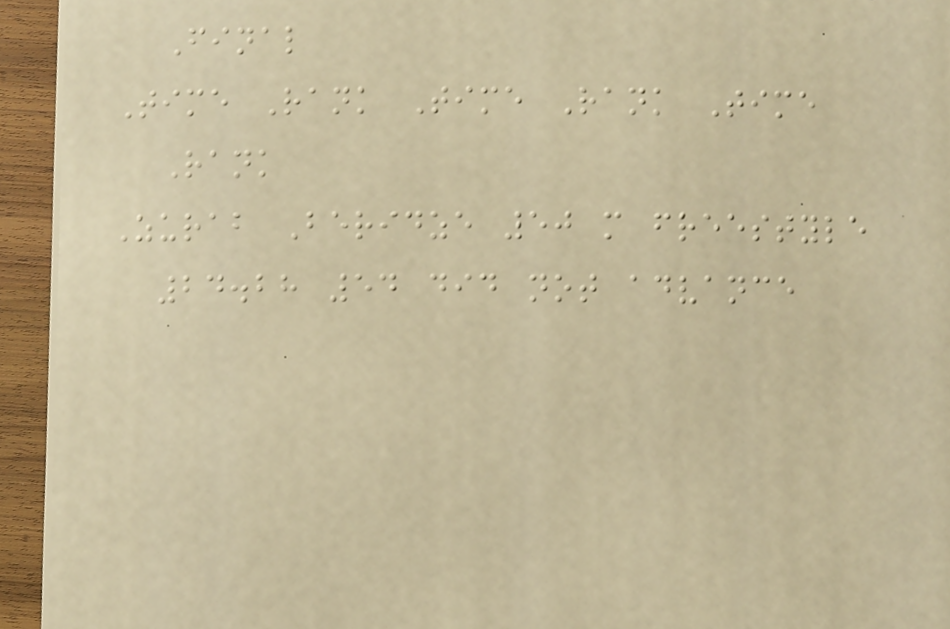Final
Time Rank Time Rank Time
Rank
Zurab Beridze 50 m freestyle
24.28 54 did not advance
